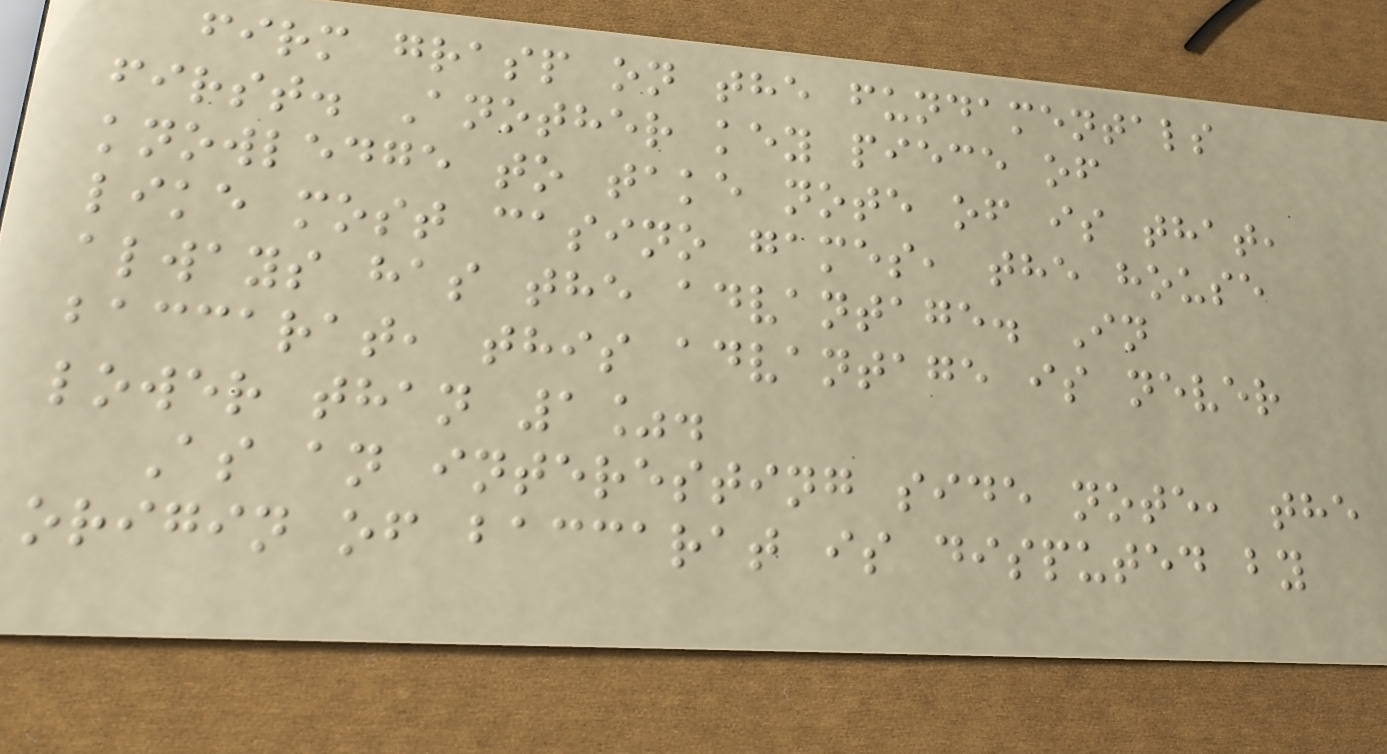firm grasp on the fundamentals
first. Another key piece of
knowledge to take note of is that,
like most casino games, the house
always has the advantage. In
baccarat, this advantage is never
lower than 1%.
As an interesting side note, the
origin of baccarat is disputed by
